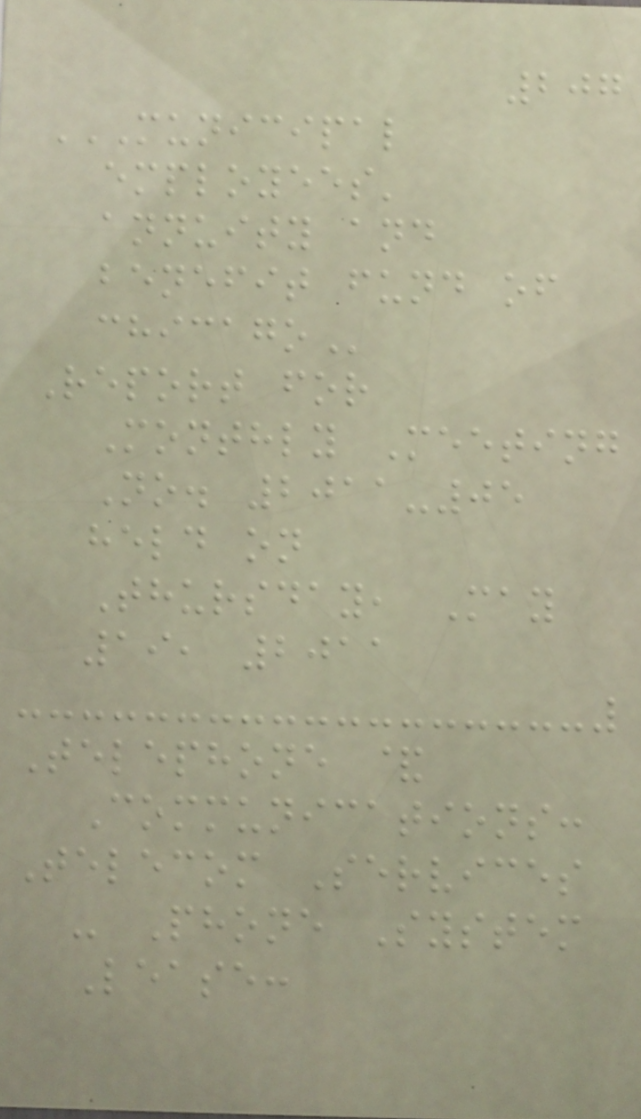207
MUNICIPAL
EMPLOYEES'
ANNUITY AND
BENEFIT FUND OF
CHICAGO
Report for
Monthly Meeting
No. 2011-05
held on
Thursday, May
19, 2011
Telephone &
Communications:
Telecom Services
- Phone System
Lease:
